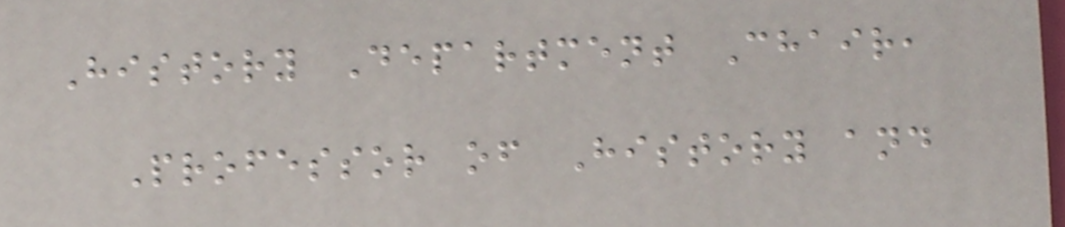History Department Chair,
Professor of History and
